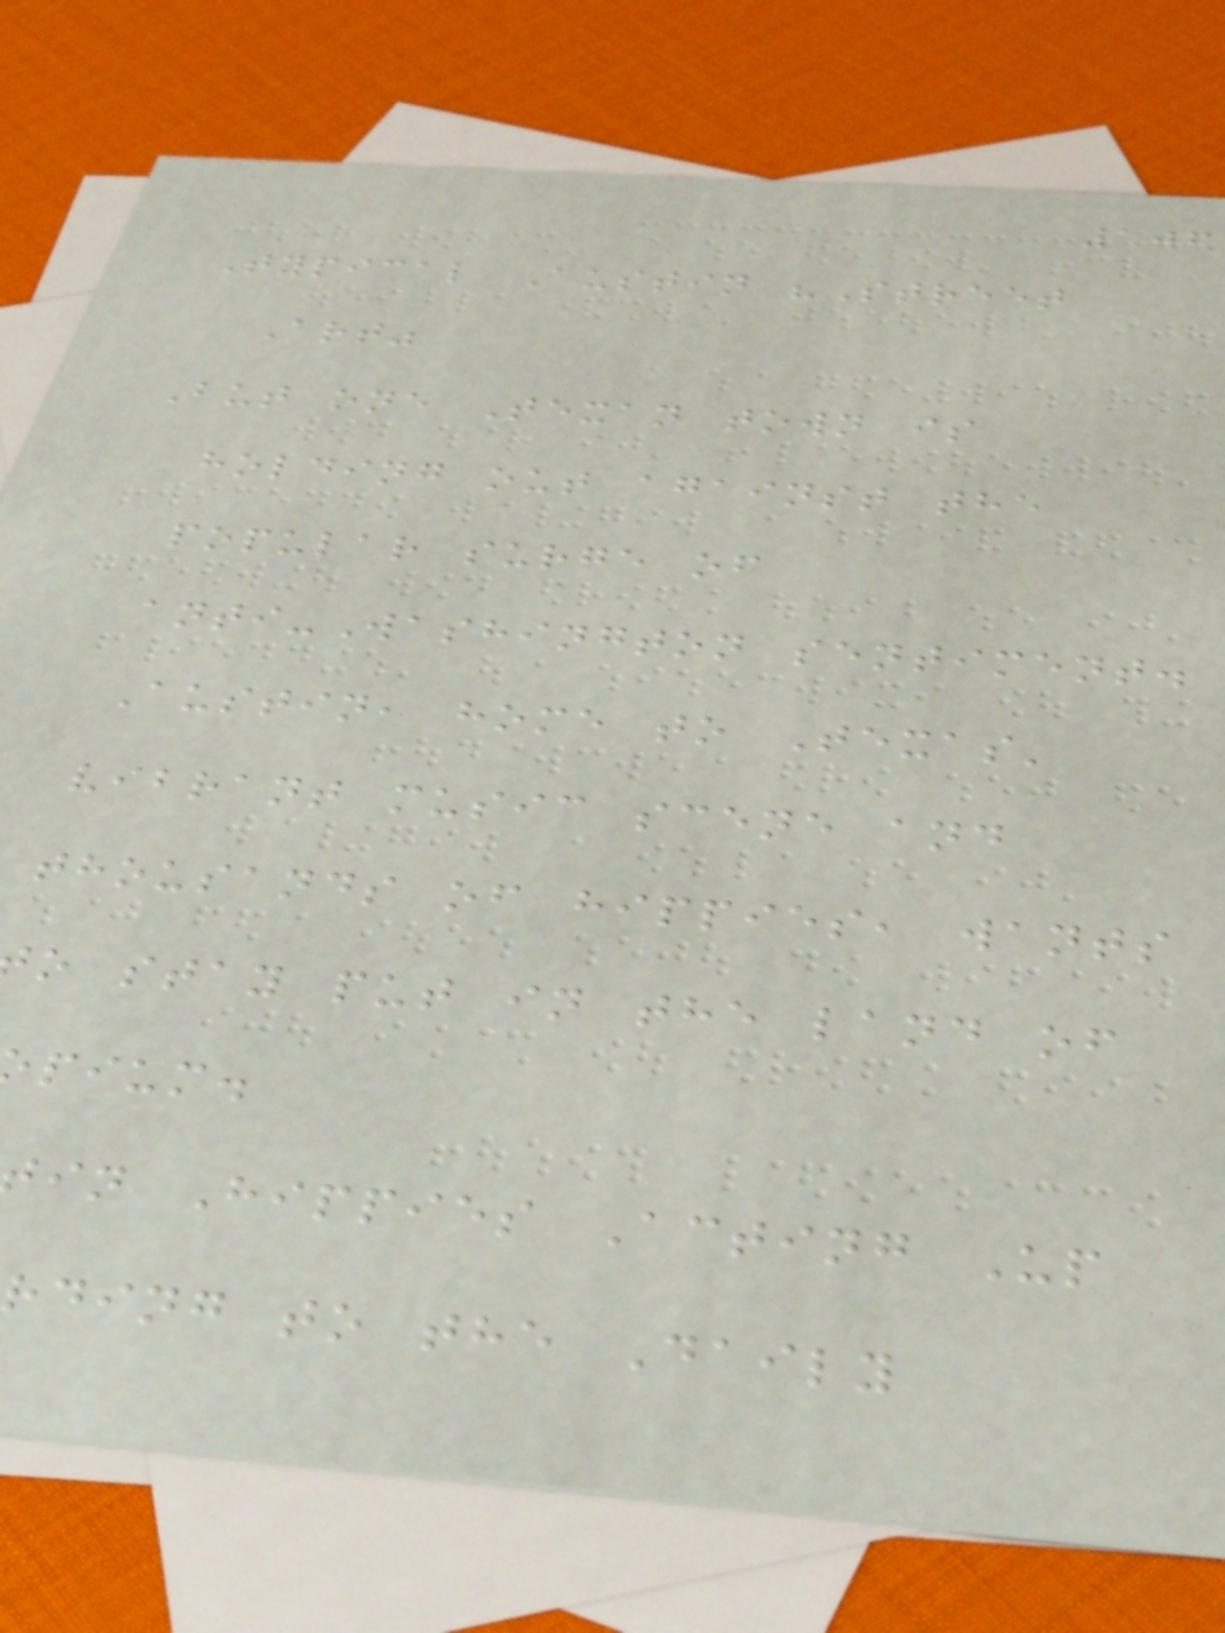106
Typical Austin "Street
Art"
But one Texan town is
holding out against the
popular surge of
anti-Washington sentiment.
Austin, home to Texas'
vibrant music scene and
thousands of hippies, wants
o stay put in the land of
pium.
in Hippies Acting Up
rding to the Daily
